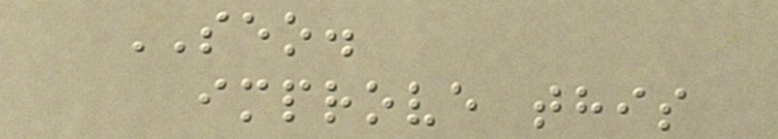SEO.
improve this
